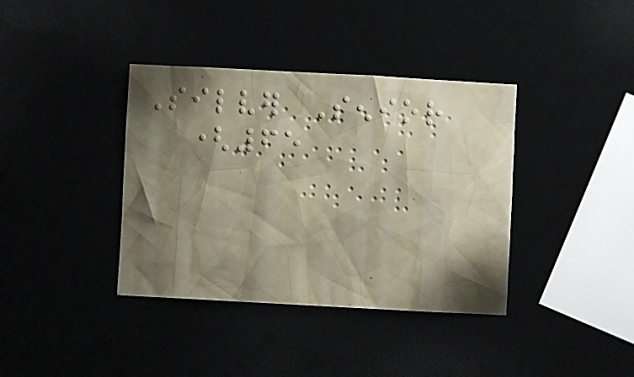Silver Senior
(65
